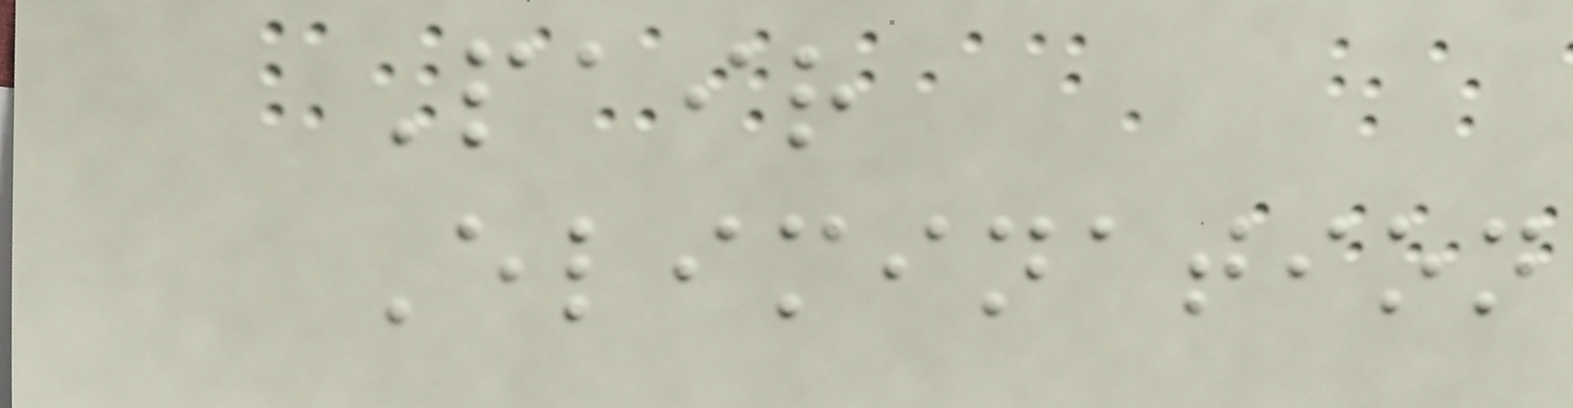Pair
Elimination
